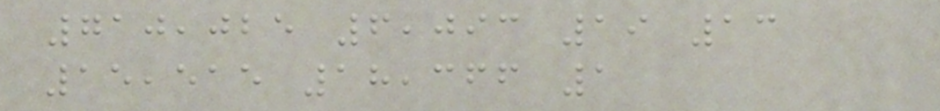710,025 6,093 19 13
15,515 18,366 1
